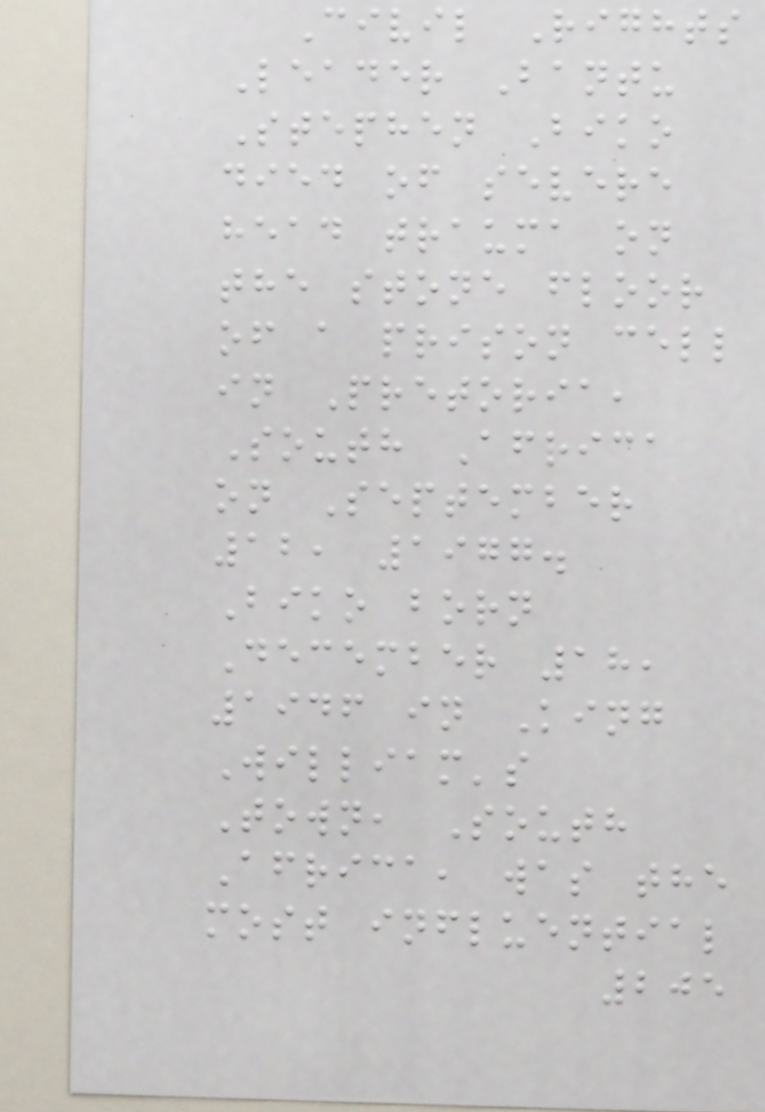Civil Rights
Leader Bantu
Stephen Biko
died of severe
head trauma on
the stone floor
of a prison cell
in Pretoria,
South Africa
on September
12, 1977.
Biko born
December 18,
1946 in King
William's
Town, South
Africa, was the
most influential
205
